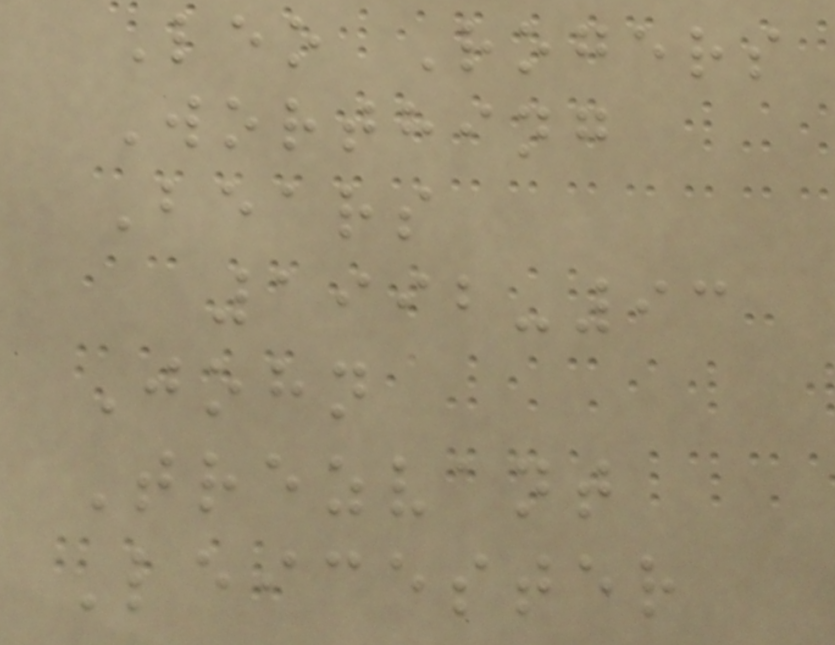Leo Rogers
Worthing
Bears
1992-93
John
Trezvant
Leicester
